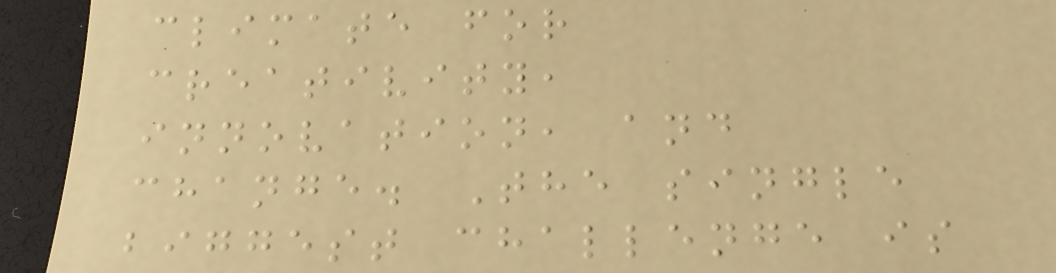climate for
creativity,
innovation, and
change. The single
biggest challenge is
